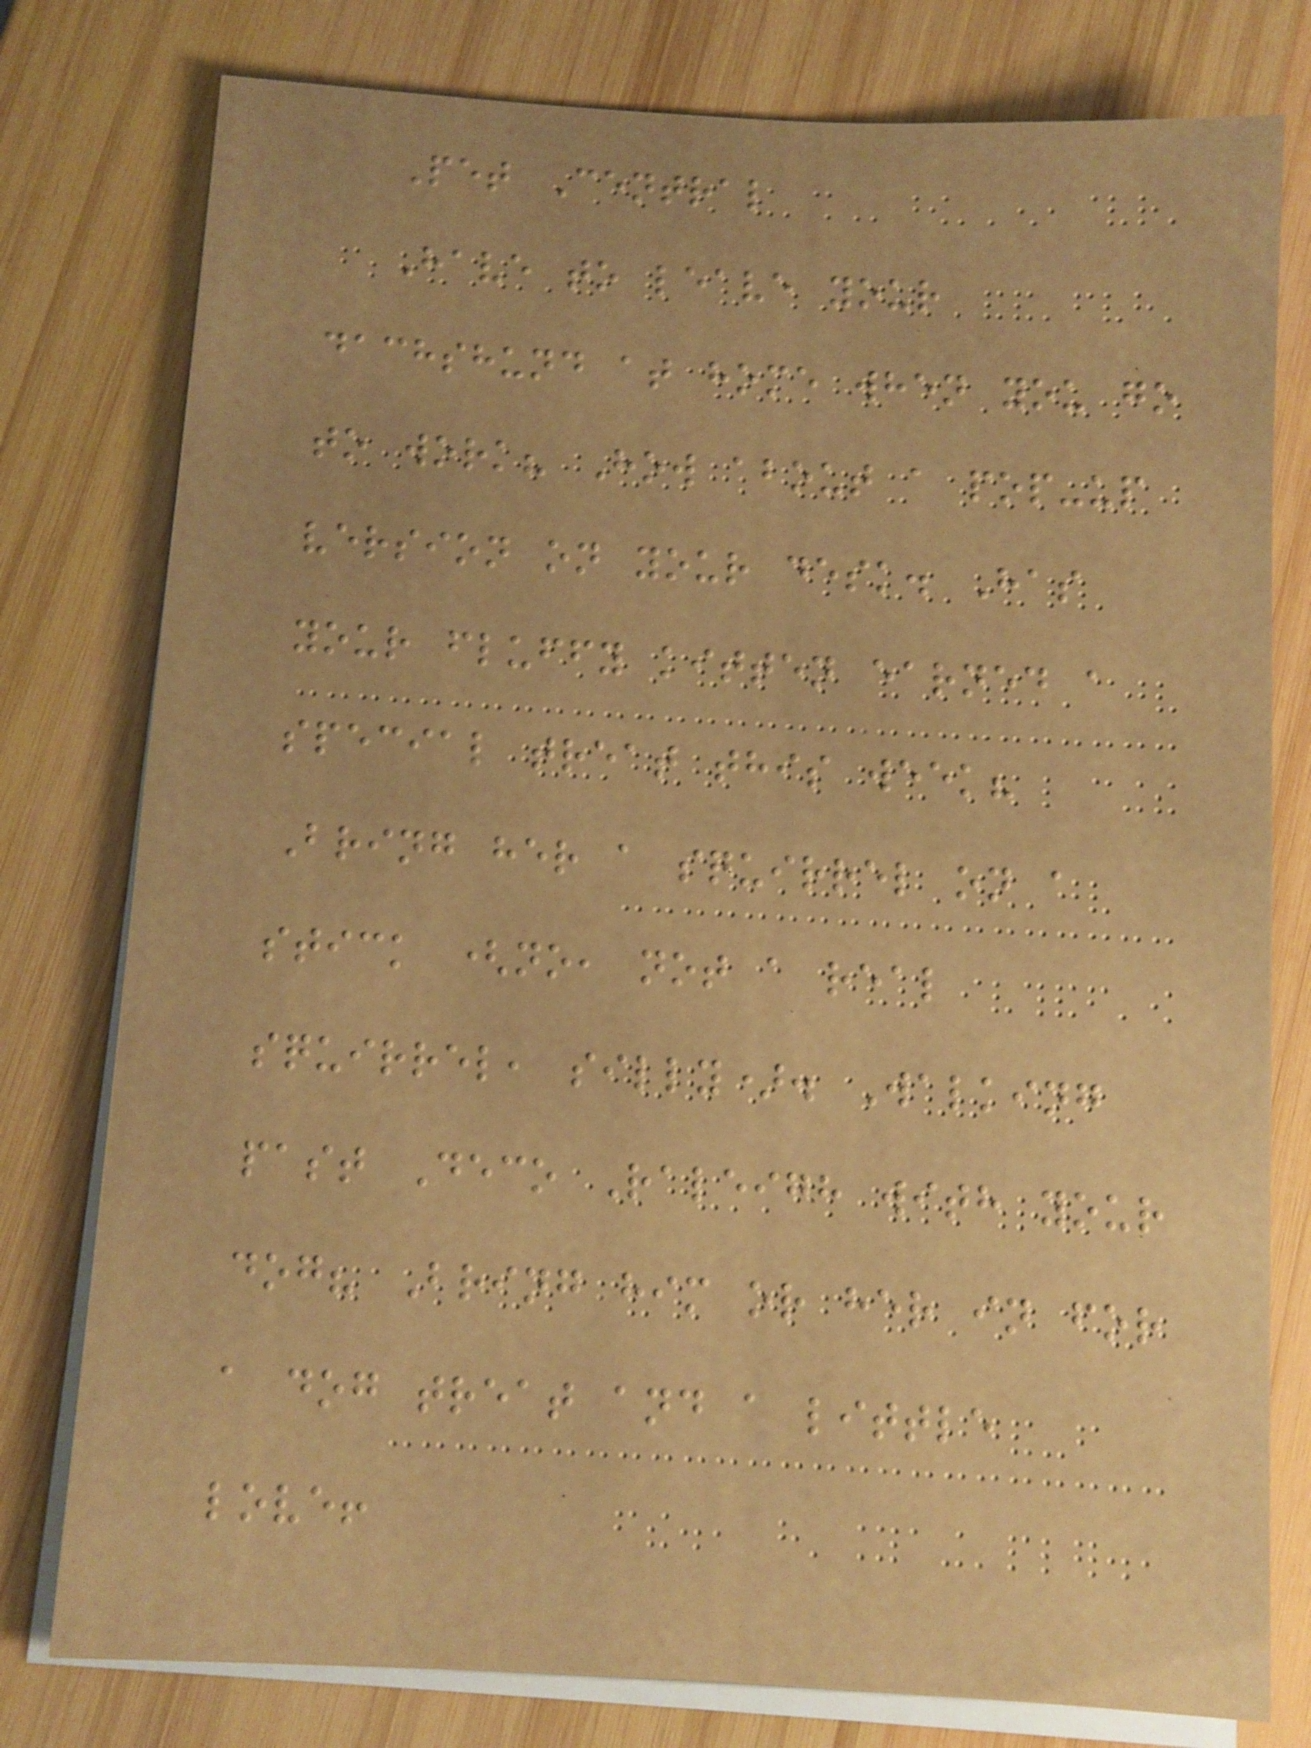Pet Central
Have to leave your
dachshund at home when you go
to work? How about a pop-up
version on your desk. Has
your fluffy kitten earned a
special treat this week?
Bring her a squirrel on a
stick (no, not a real
squirrel, silly). Walking
past Deco Raleigh with your
dog? Bring him or her in for
a dog treat and a little
love!
